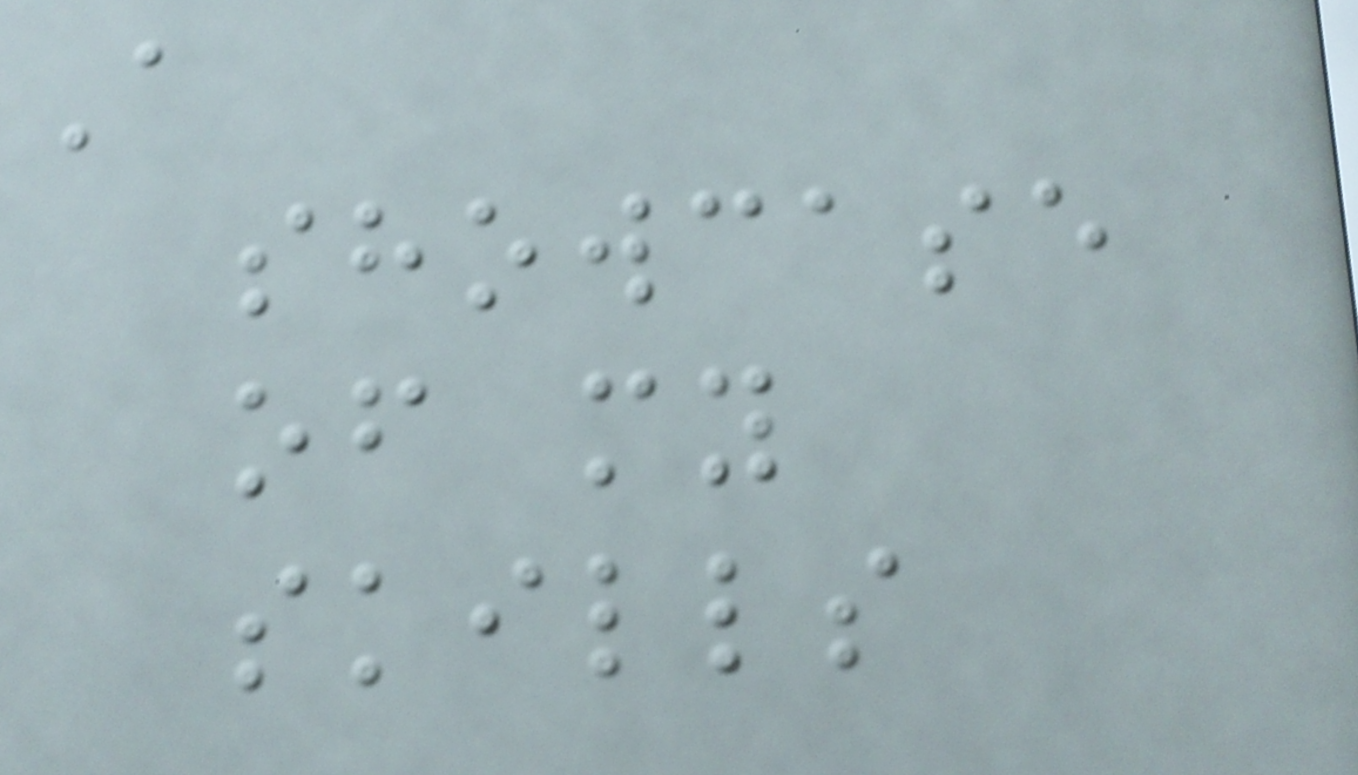A
showcase
of my
skills
